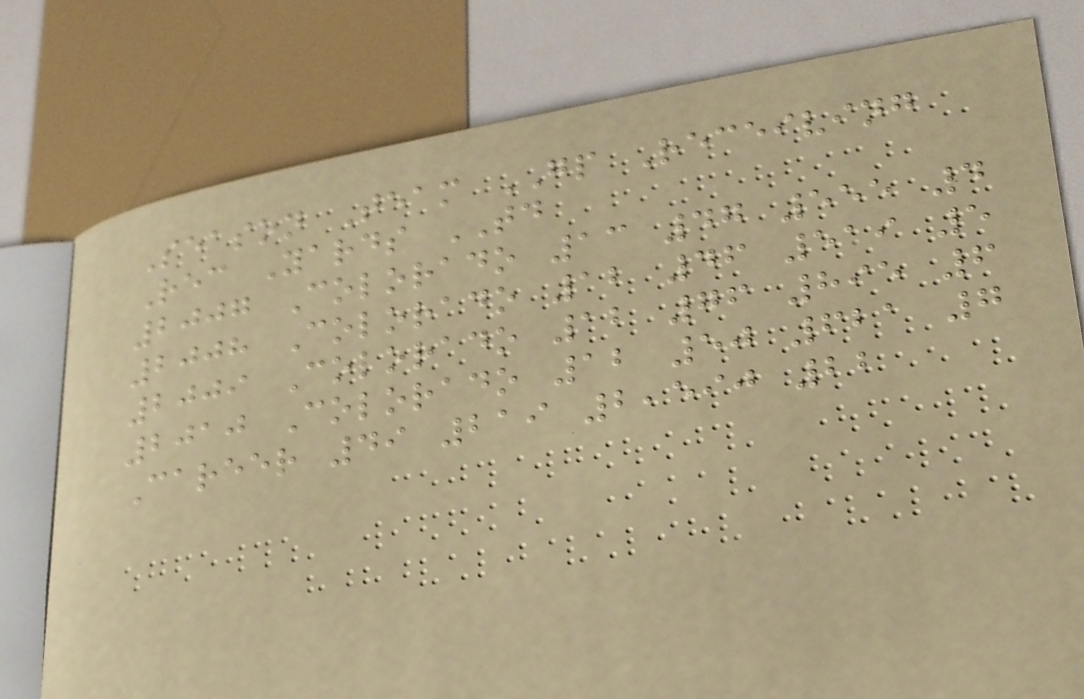Season Team GP Receiving
Rec Yards TD
2007 Colorado 13 47 555 4
2008 Colorado 12 46 519 5
2009 Colorado 12 76 895 6
2010 Colorado 12 50 621 7
Career 49 219 2,590 22
